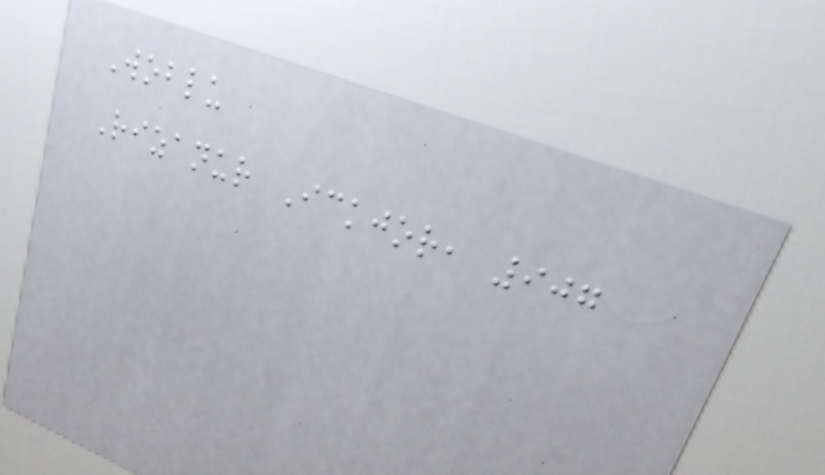Woblu
Rizanur Ickjor, 907
